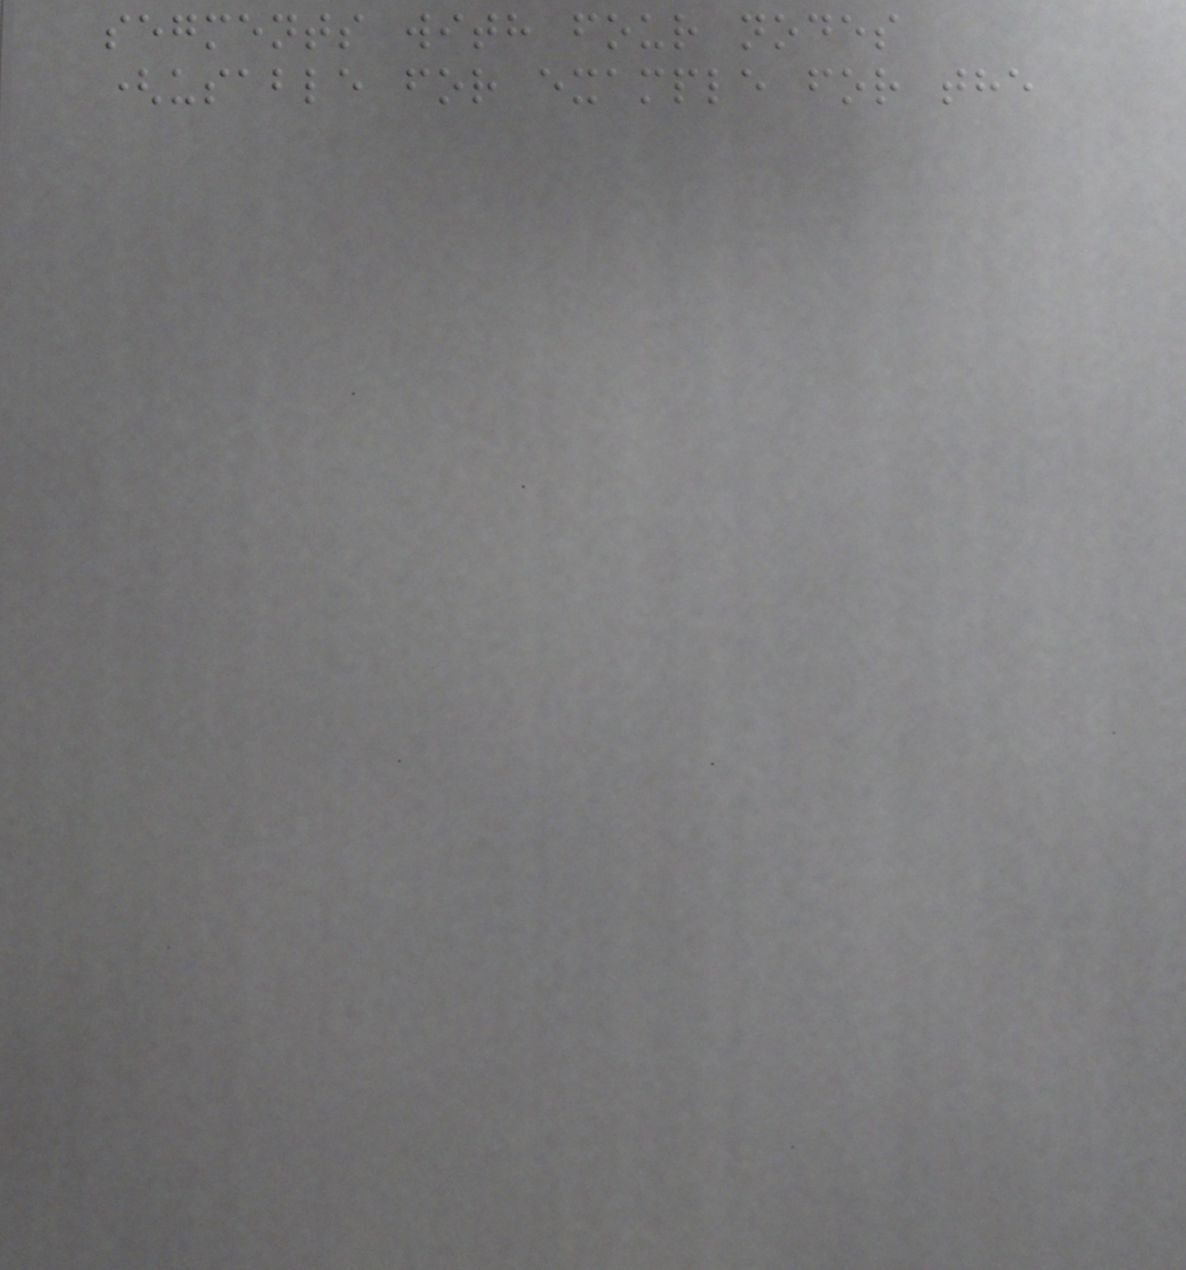segments with four nodes
(usable for example for the
